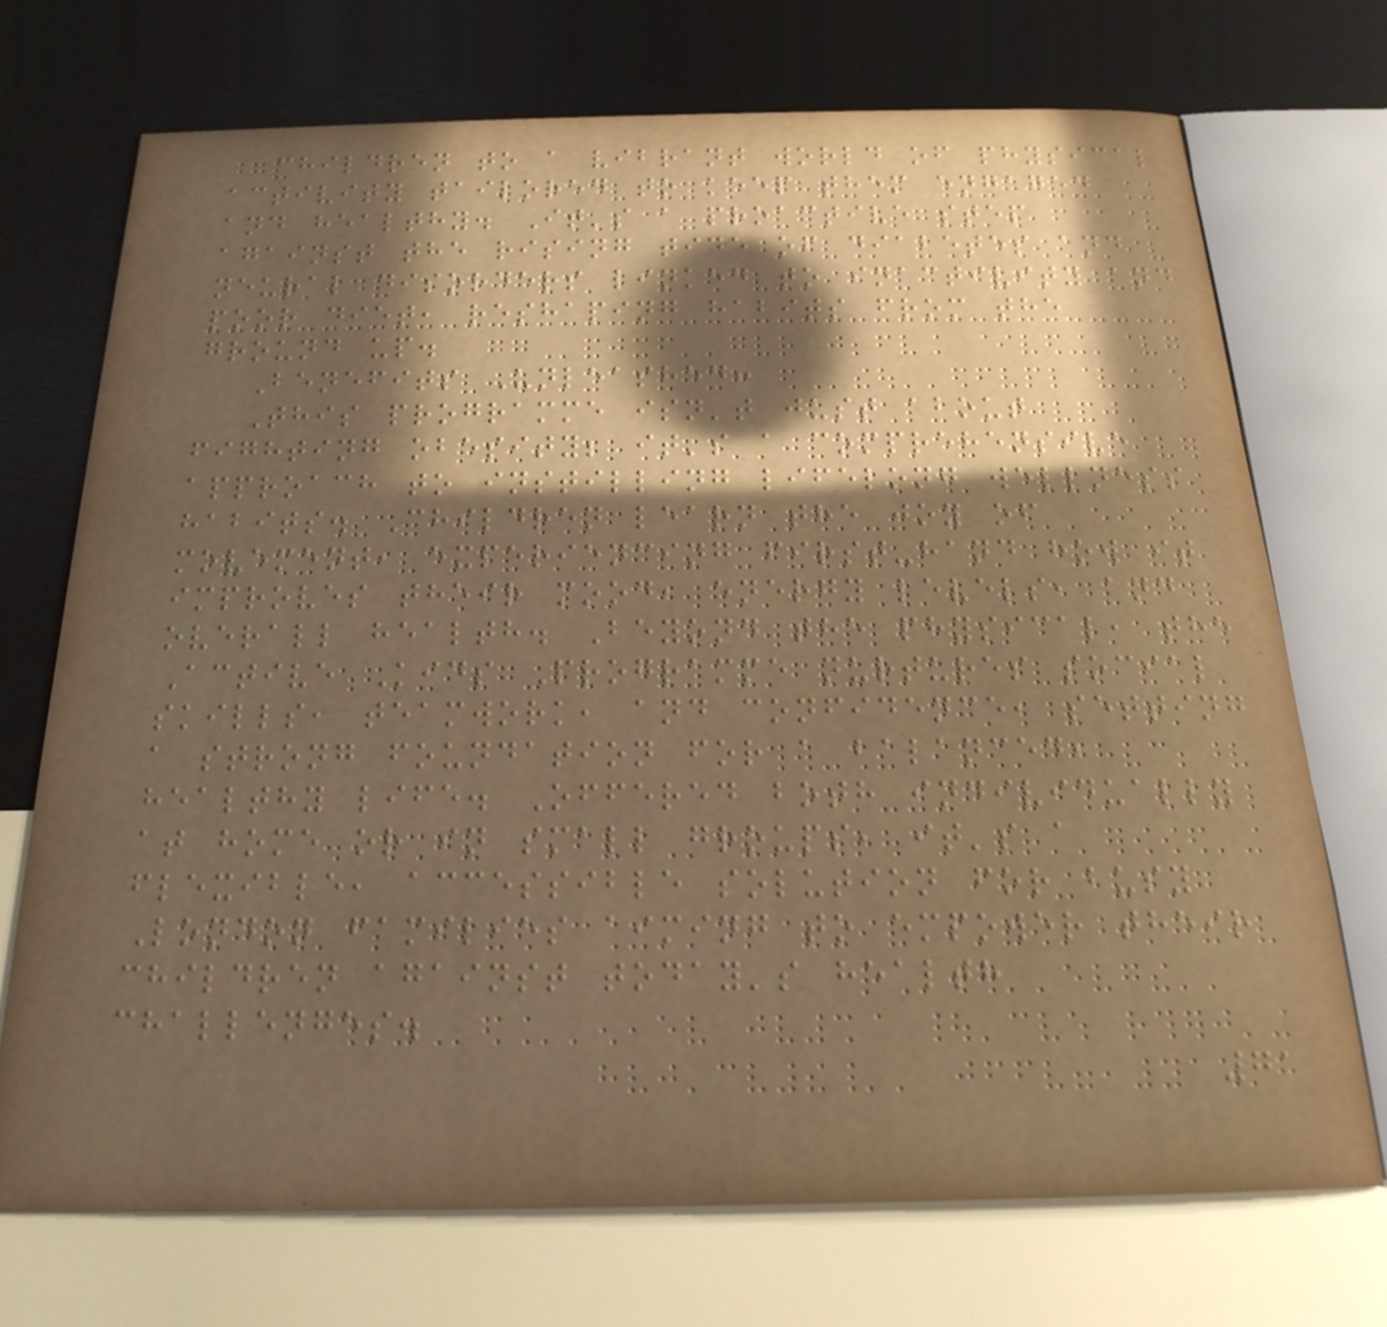children to a vibrant world of physical
activity tailored to keep them engaged
and healthy. It's a proactive step
against the rising tide of diabetes and
neural disorders linked to inactivity and
poor diet, reshaping habits from the
ground up.
Benefits Unleashed:
This programme isn't just about
fighting obesity; it's a comprehensive
approach to instilling lifelong wellness
habits. Children learn the joy of
movement, experiencing first-hand how it
improves their mood, energy levels, and
overall health. Beyond the physical, the
Active Kids Programme nurtures social
skills, teamwork, and confidence, setting
a strong foundation for a balanced,
healthy life. Offered both individually
at home or in small groups, it's a
flexible, accessible solution for busy
London families aiming to empower their
children against today's health
challenges.
71
